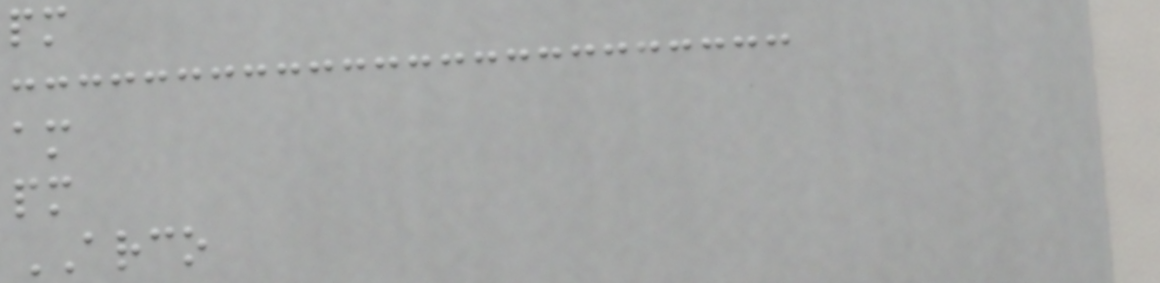pm
am
pm
ARCO
